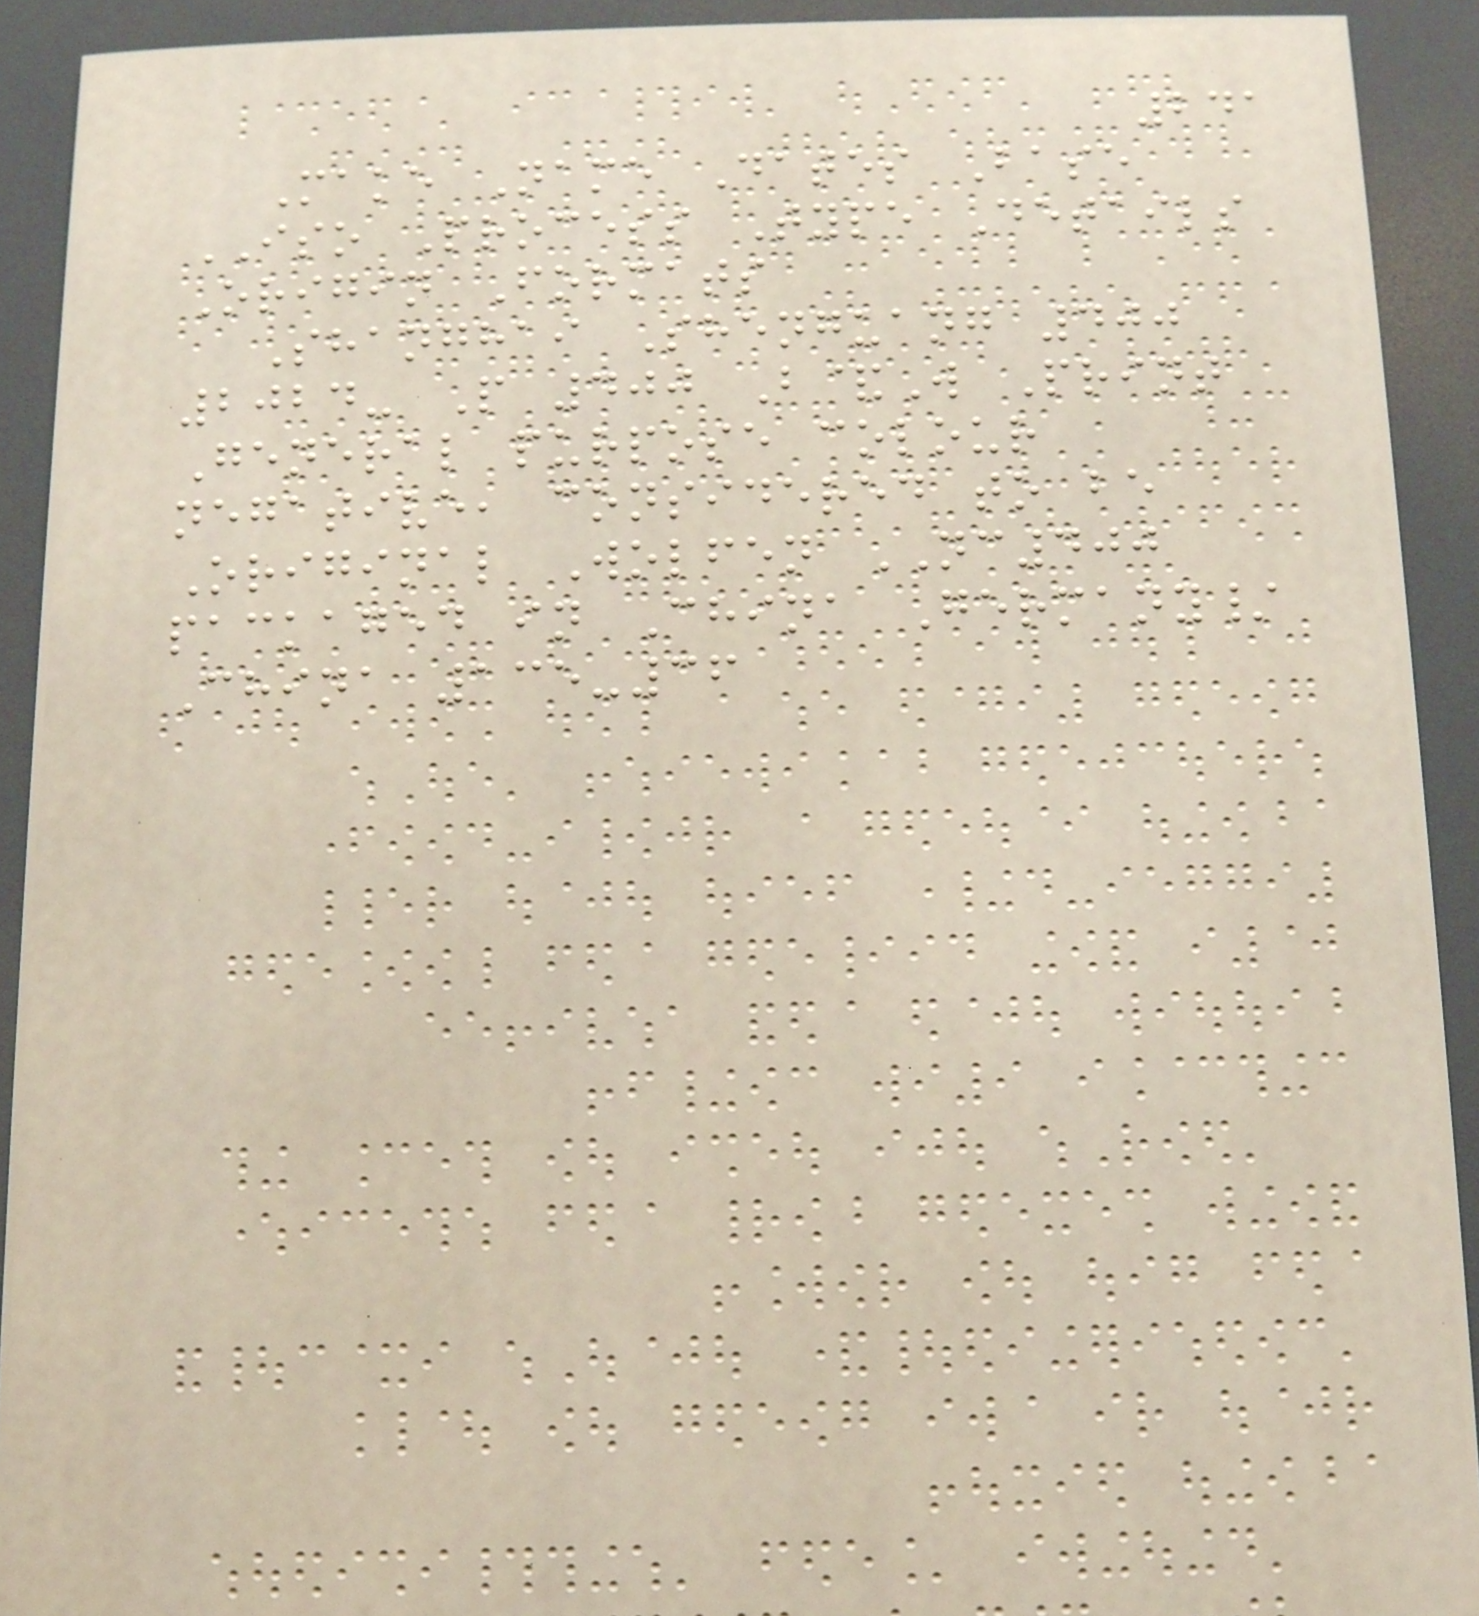241
Make Name Dates Base
ISO Process Type Details
Origin Formats
Shanghai Shenguang 400
2024- P 400 B&W Print
General purpose colour
negative, considered to be
Original Wolfen NC400
packaged in China Germany/
China 135-36
